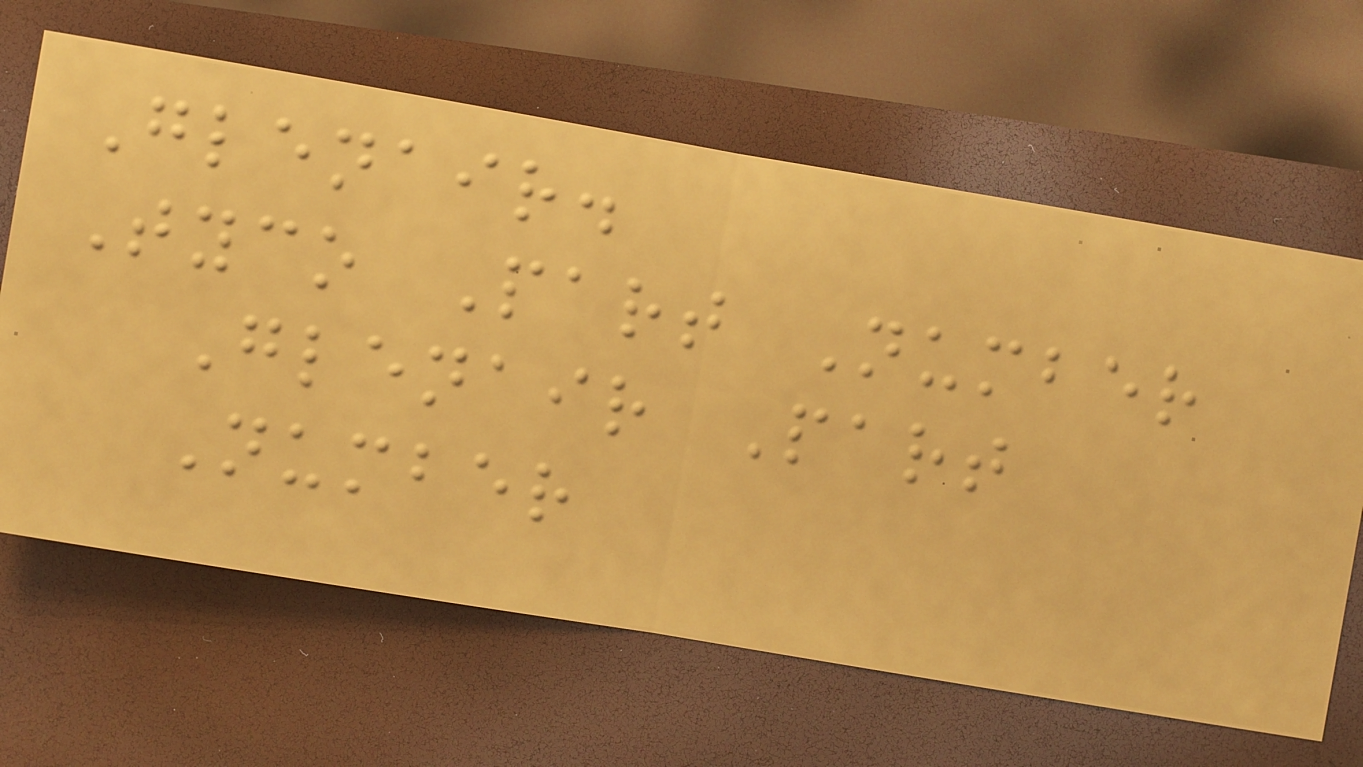Glenair.
Tyco Part Number
Glenair Part
Number
